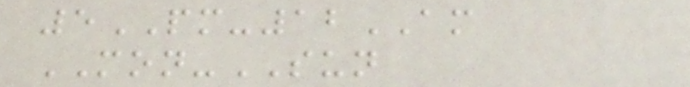5PM-12AM
MON-SUN
